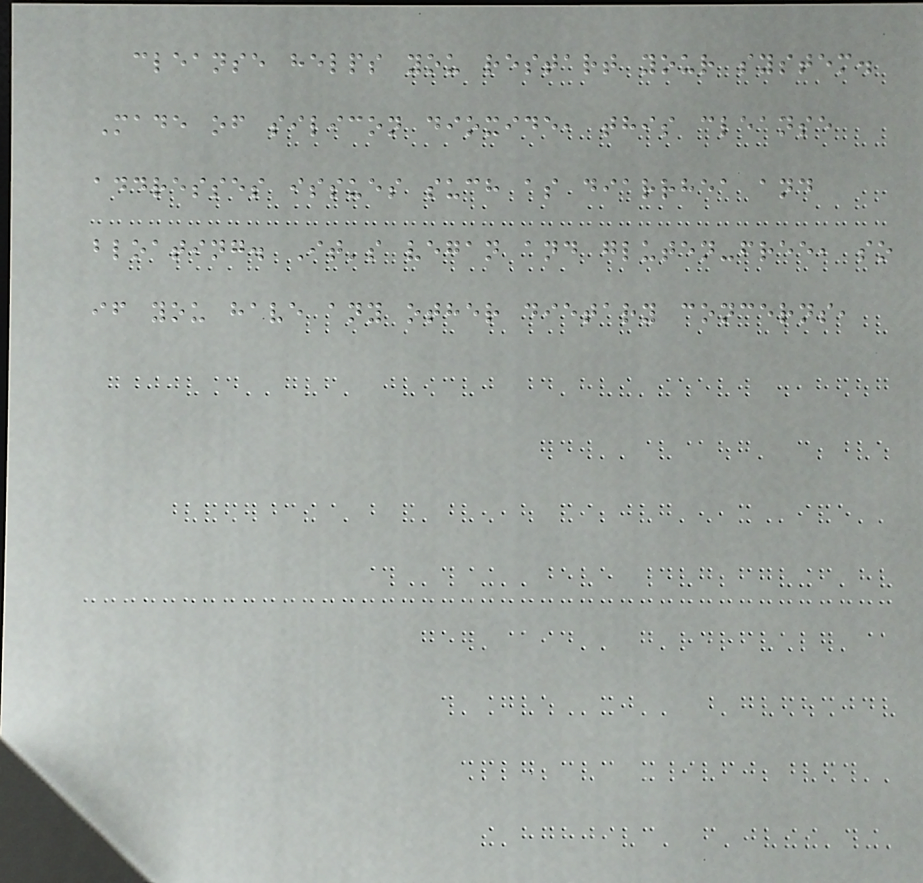cleanse helps you restart your system.
Made of silicon dioxide, this cleanse
addresses issues such as diarrhea and
bloating. It's vegan and gluten-free, so
if you have any other dietary concerns,
